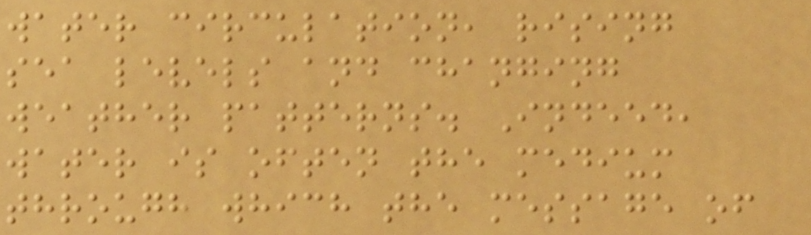water circulation, rising
sea levels and changing
weather patterns. Indeed,
water is often the medium
through which the message of
